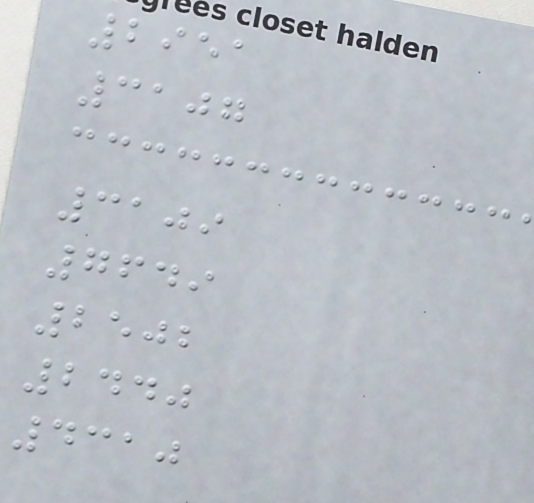2951
3107
3109
7649
2502
2440
4310
